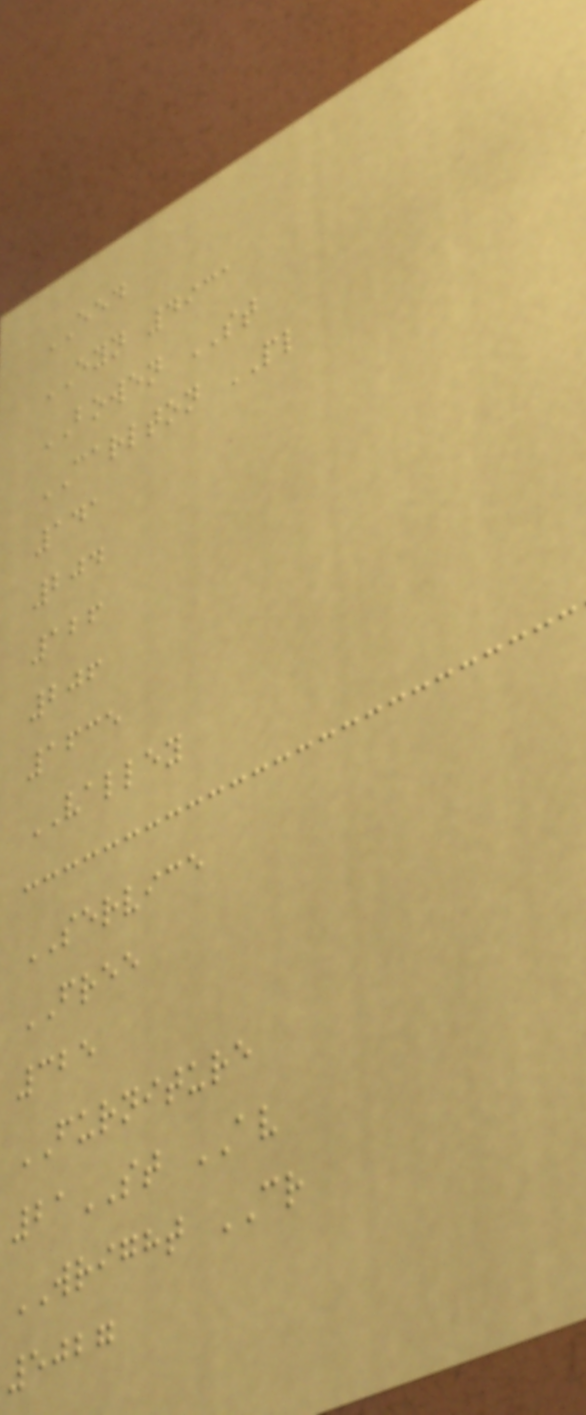EED
EYN 4931
BOWEN ST
CARLTON PL
141
204
126
206
1635
VALLEY
SERVICE
FREE
325
FURNITURE
21ST AV
WRIGHT CR
5027
